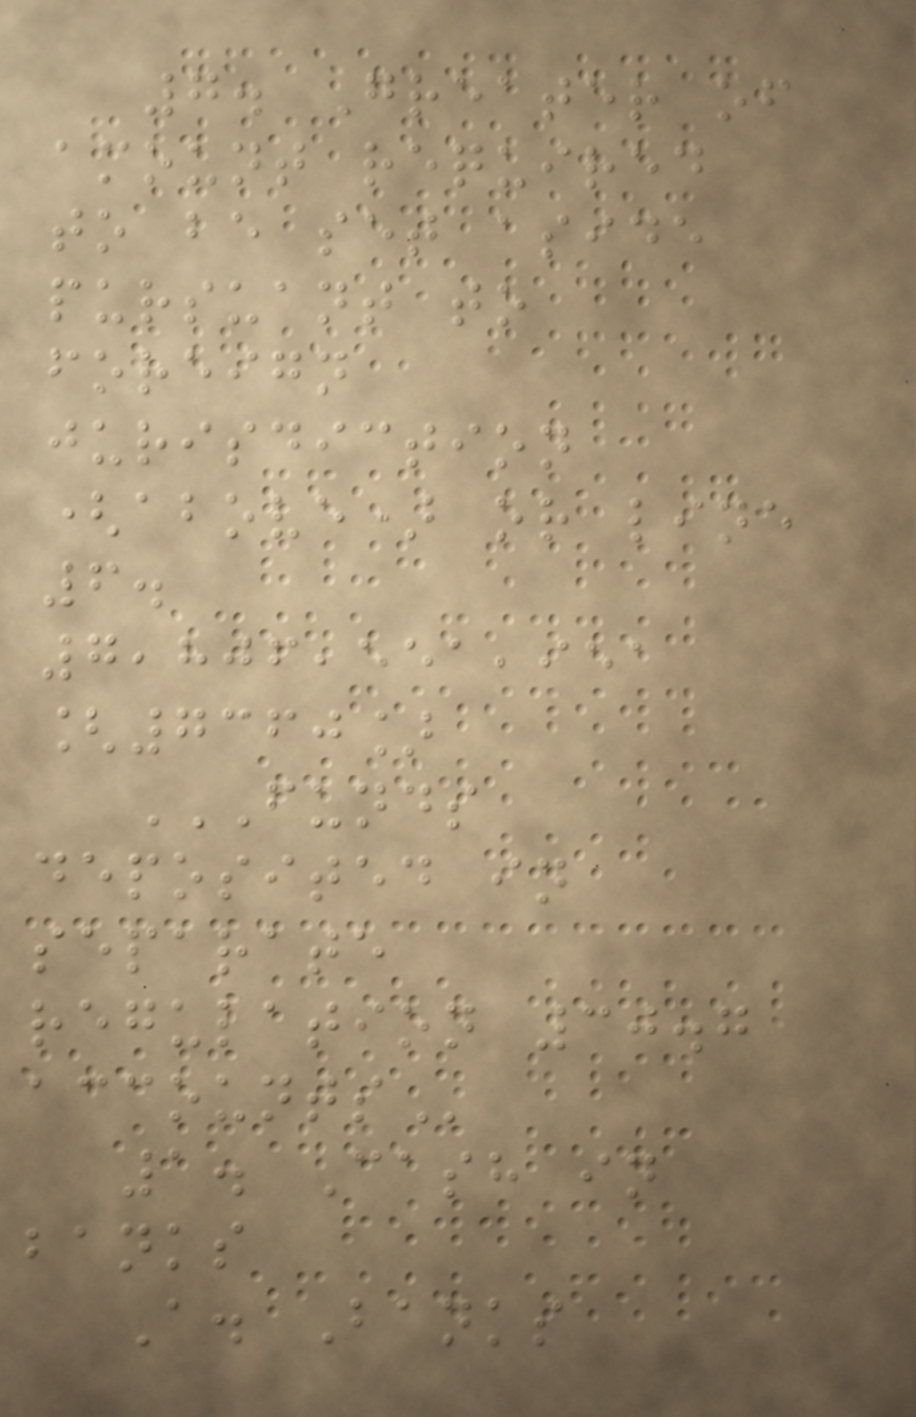7. Greater of
amount required
to be set aside
pursuant to
foreign
jurisdiction
(above) or line
6.
7,806,551,951
[7360]
FUNDS
DEPOSITED IN
SEPARATE
REGULATION 30.7
ACCOUNTS
1. Cash in
banks
A. Banks
